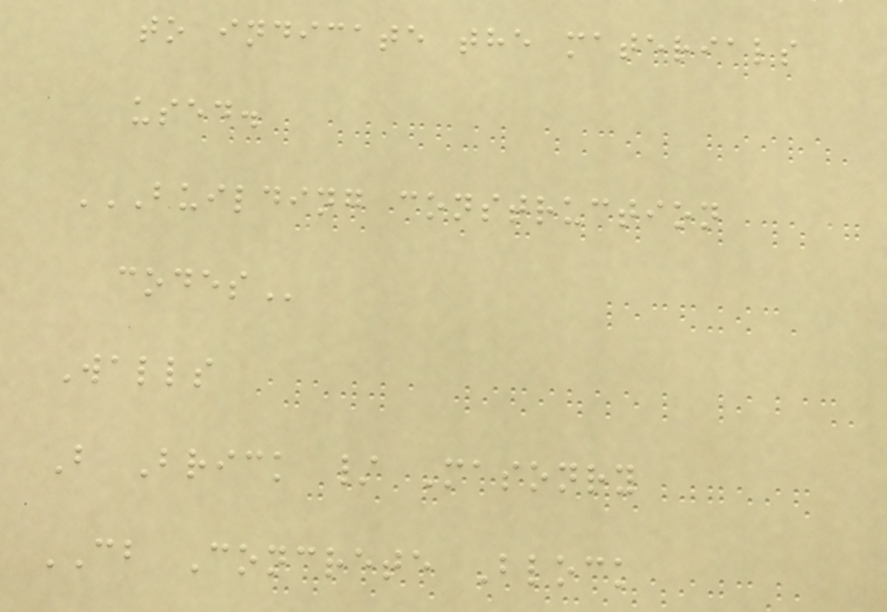to indicate the materials
used.
BUILDING CONSTRUCTION
CODES
Walls
B Brick / Masonry
CB Concrete Block
